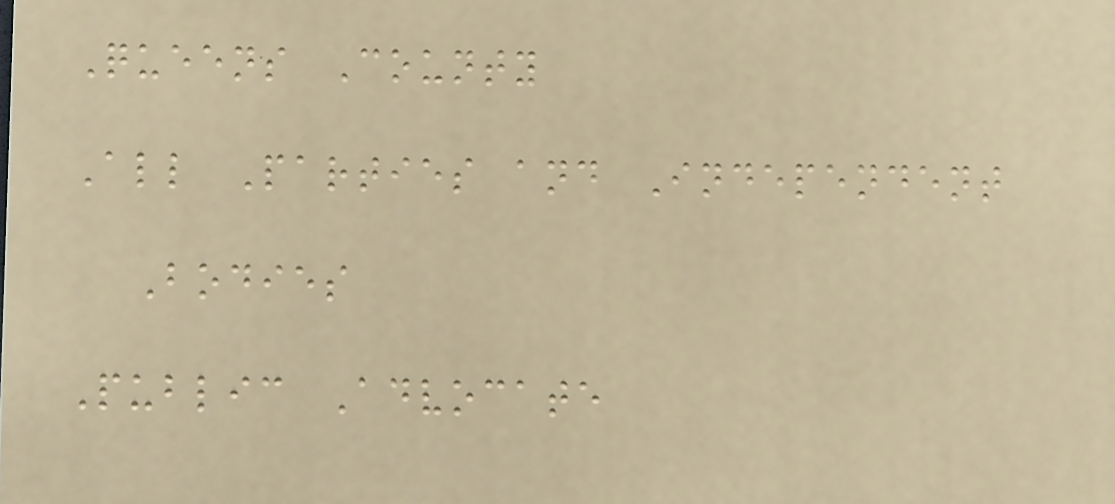Queens County
All Parties and Independent
Bodies
Public Advocate
